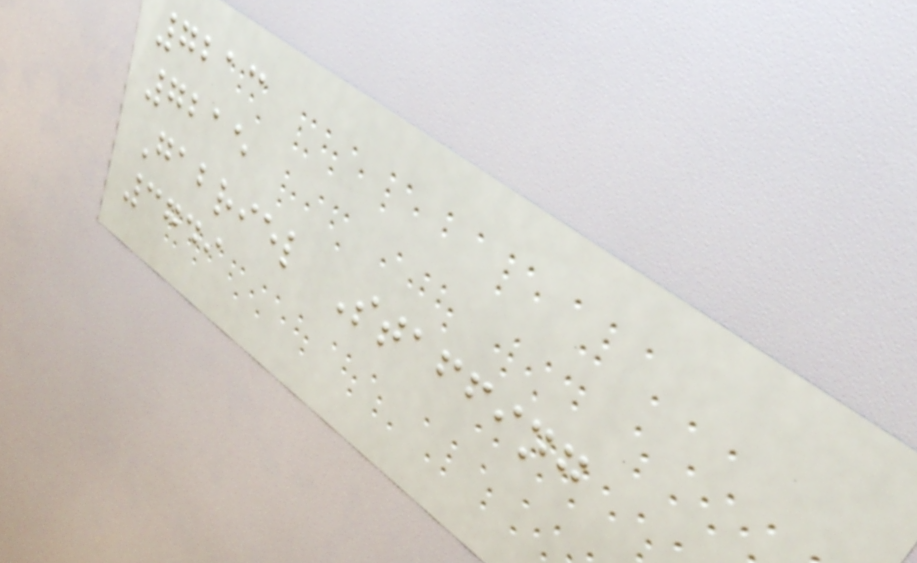7213
7215
Gabriel Staffing
3749
